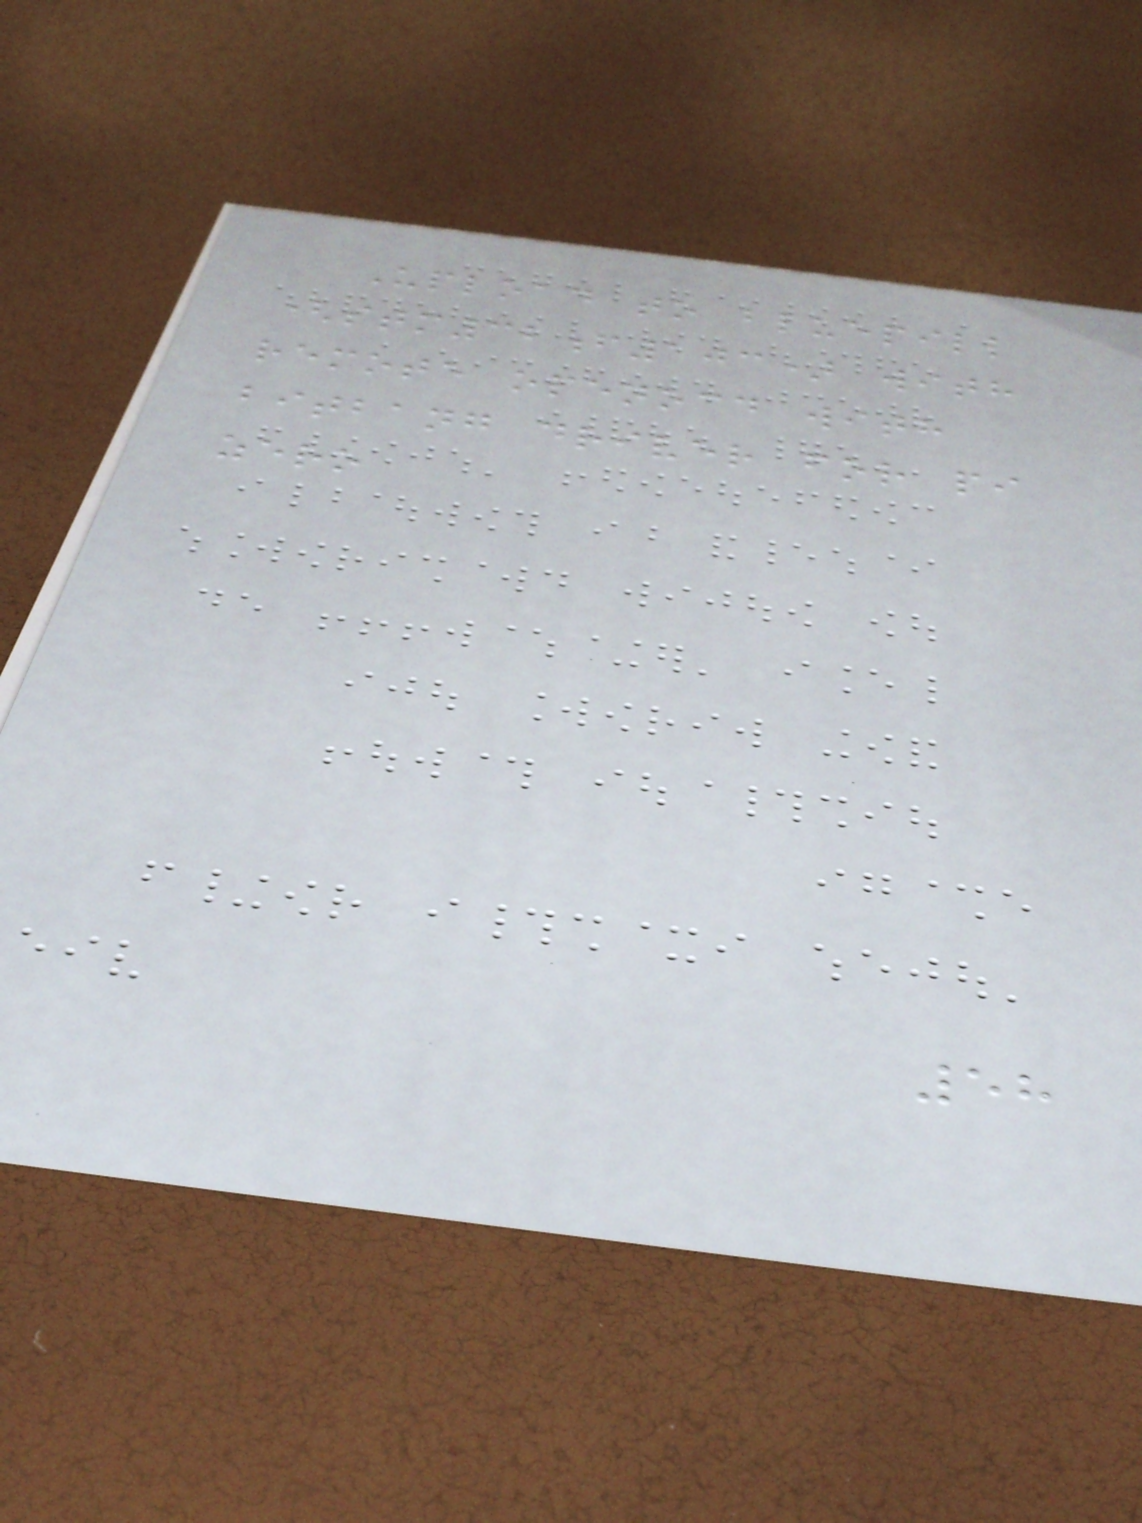Upload to bluepill
(stm32f103) with
remote openocd with
bitbang driver for pi
zero
58
